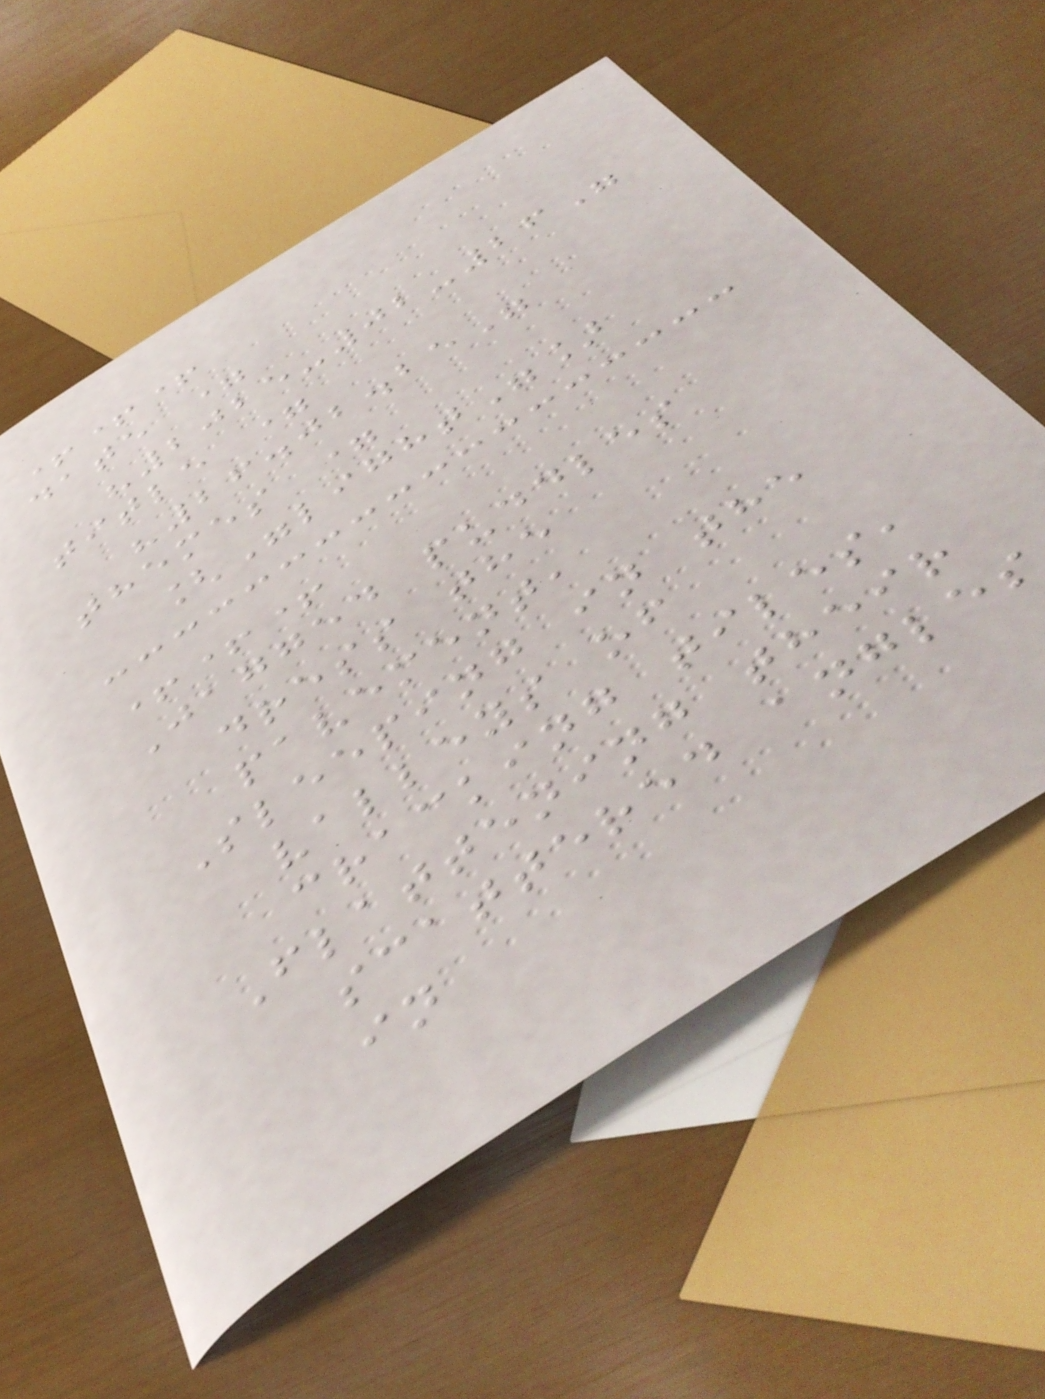+++
date =
"2025-02-26"
title =
"26.02.25"
themes =
["light"]
+++
Jagged puddles
dress the
pavement,
Sleeping in the
valleys of
cracking tiles,
Flattening their
scattered angles
in
